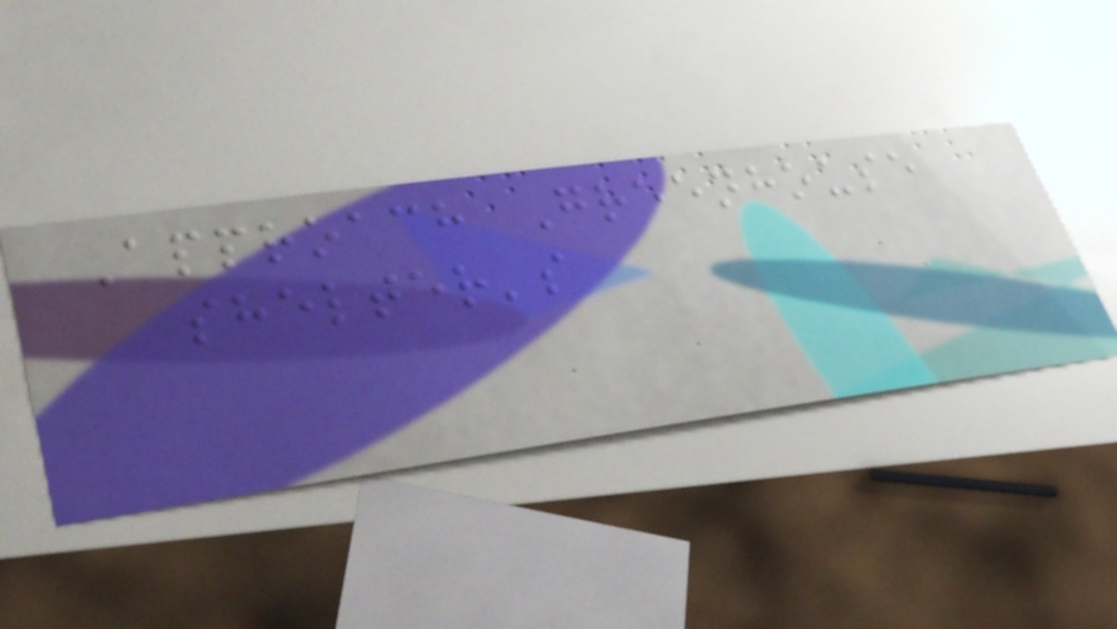Approach Greenhouse
shelter's
